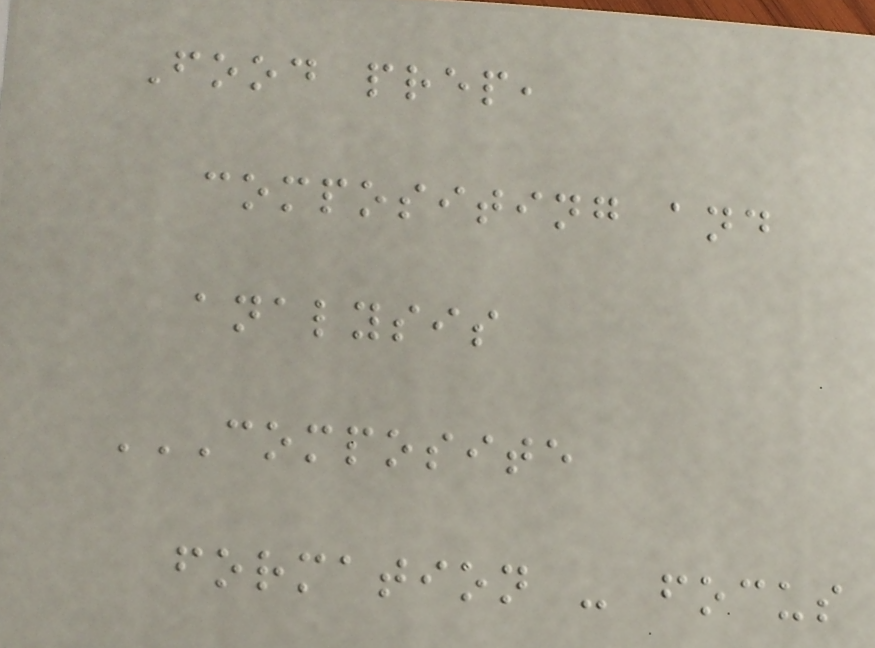Food prep,
compositing and
analysis
COMPOSITE
FORMATION - FOCUS
